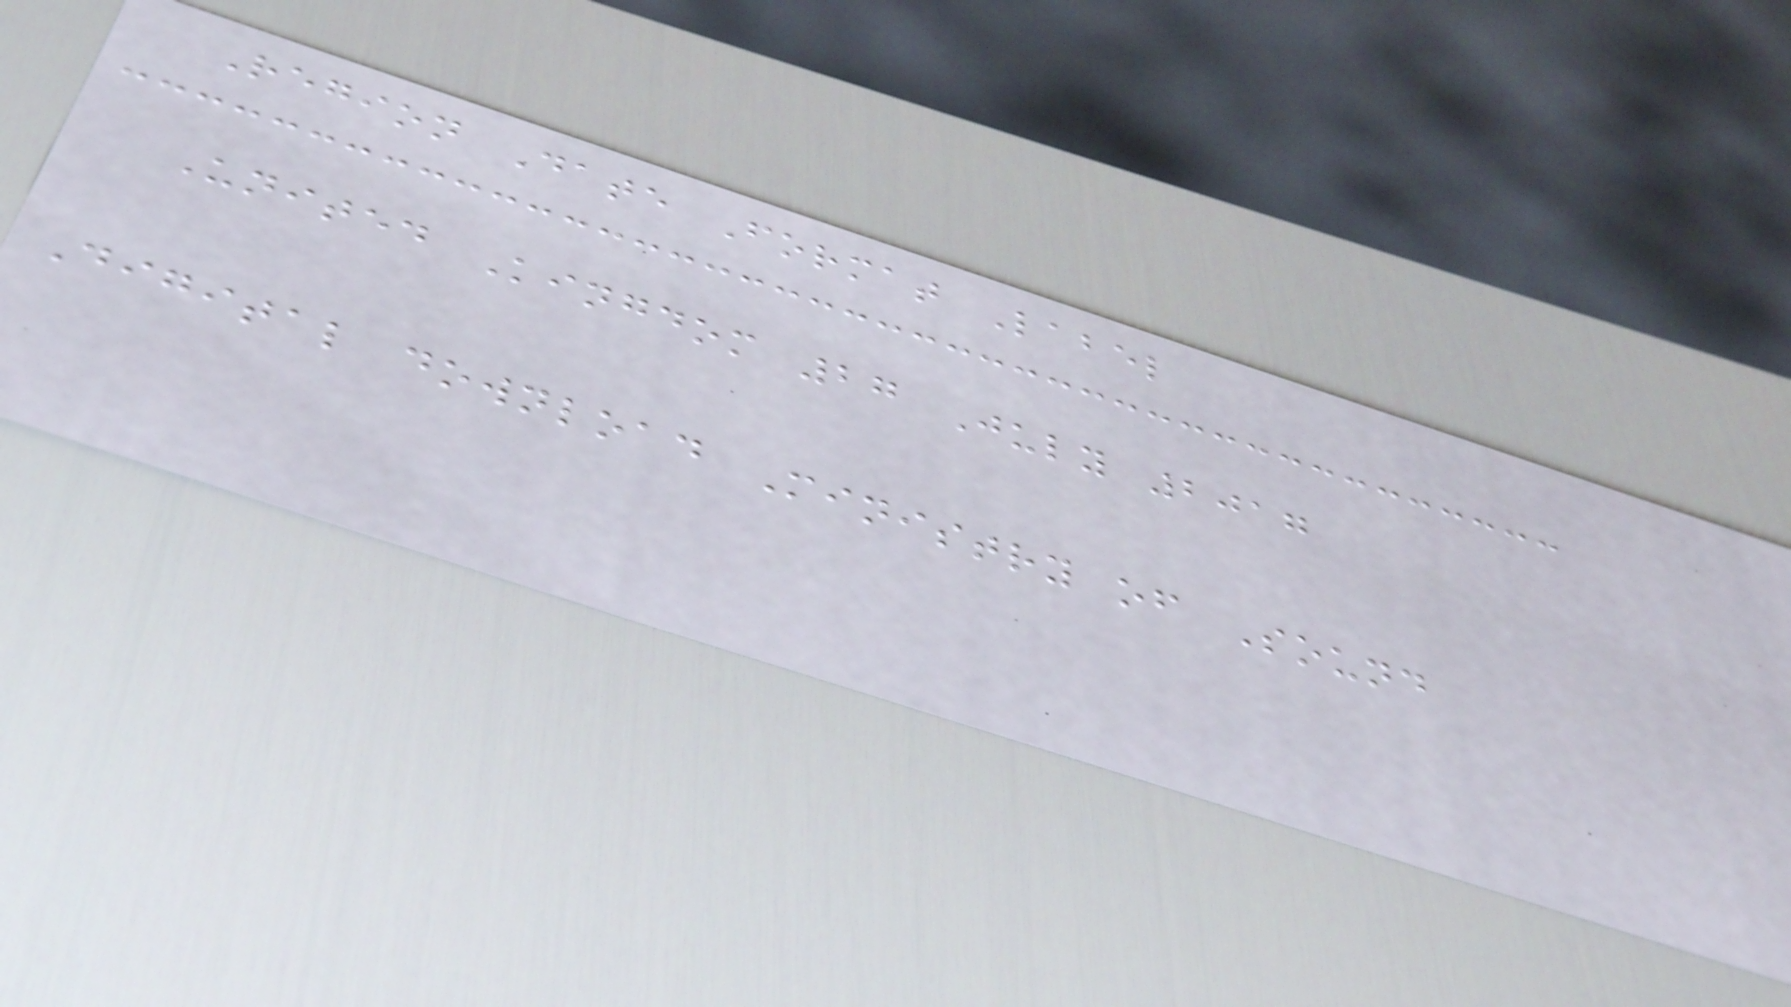Region Date Format Label
United Kingdom 27 July 2017
Digital download Ministry of Sound
